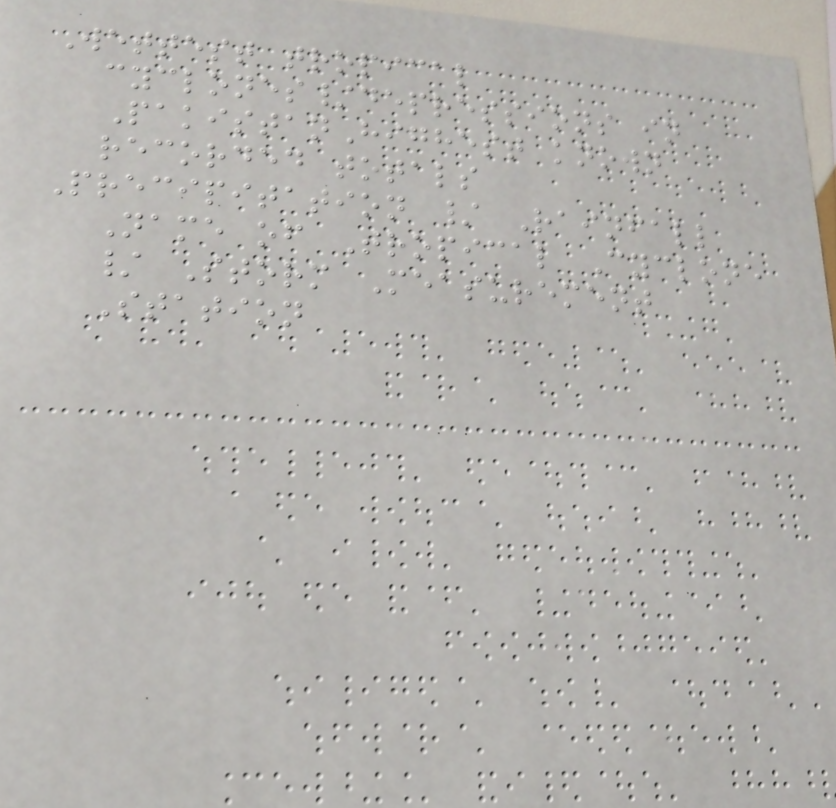Wettest tropical
cyclones/depressions in
PakistanHighest known
recorded totals
Precipitation / Rainfall
Name of Tropical Cyclone
/ Storm Measurement
Station
